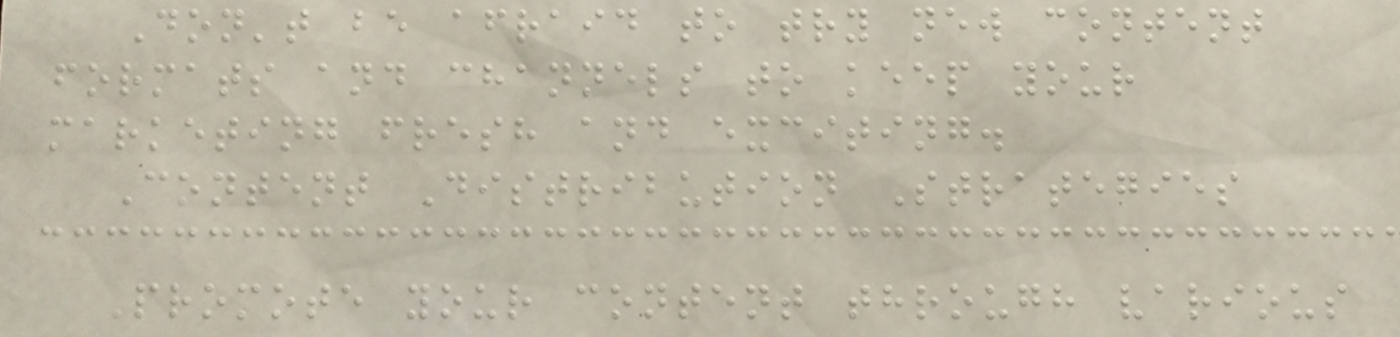Don't be afraid to try new content
formats and channels to keep your
marketing fresh and exciting.
Content Distribution Strategies
Promote your content through various
